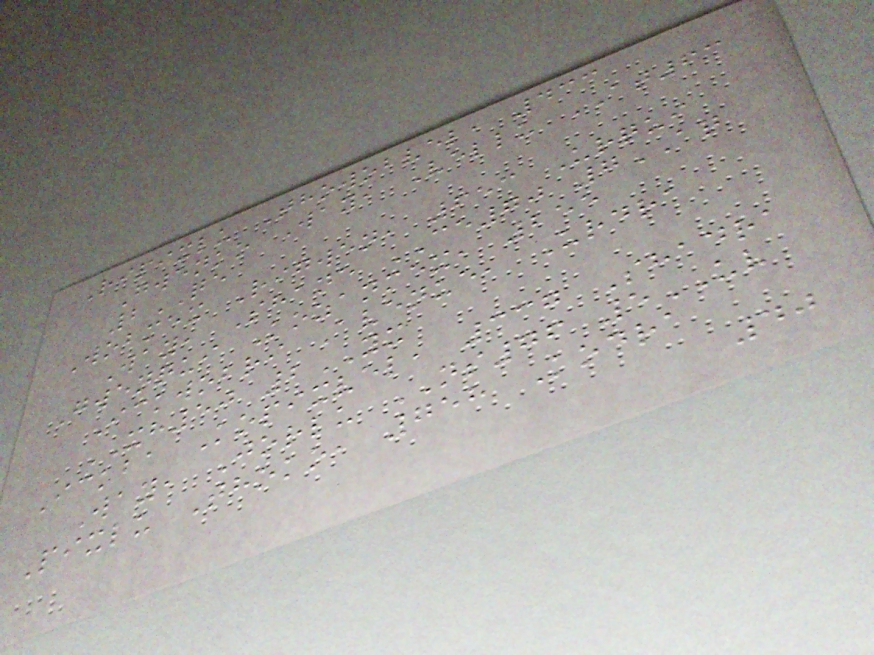Ripixlu Thowobvel, 433
Gwenko Way, Vellu AT63
2QE
Wobmex Rigwen, 653 Urqui
Way, Shane CE70 7AQ
Gwenqui Kozanmex, 255
Ickwobri Avenue, Urdra
XH50 2YX
Ickba Kopixvel, 337 Shadra
Way, Jorlu NS76 5UV
Pixlu Thoko, 758 Kodra
40
